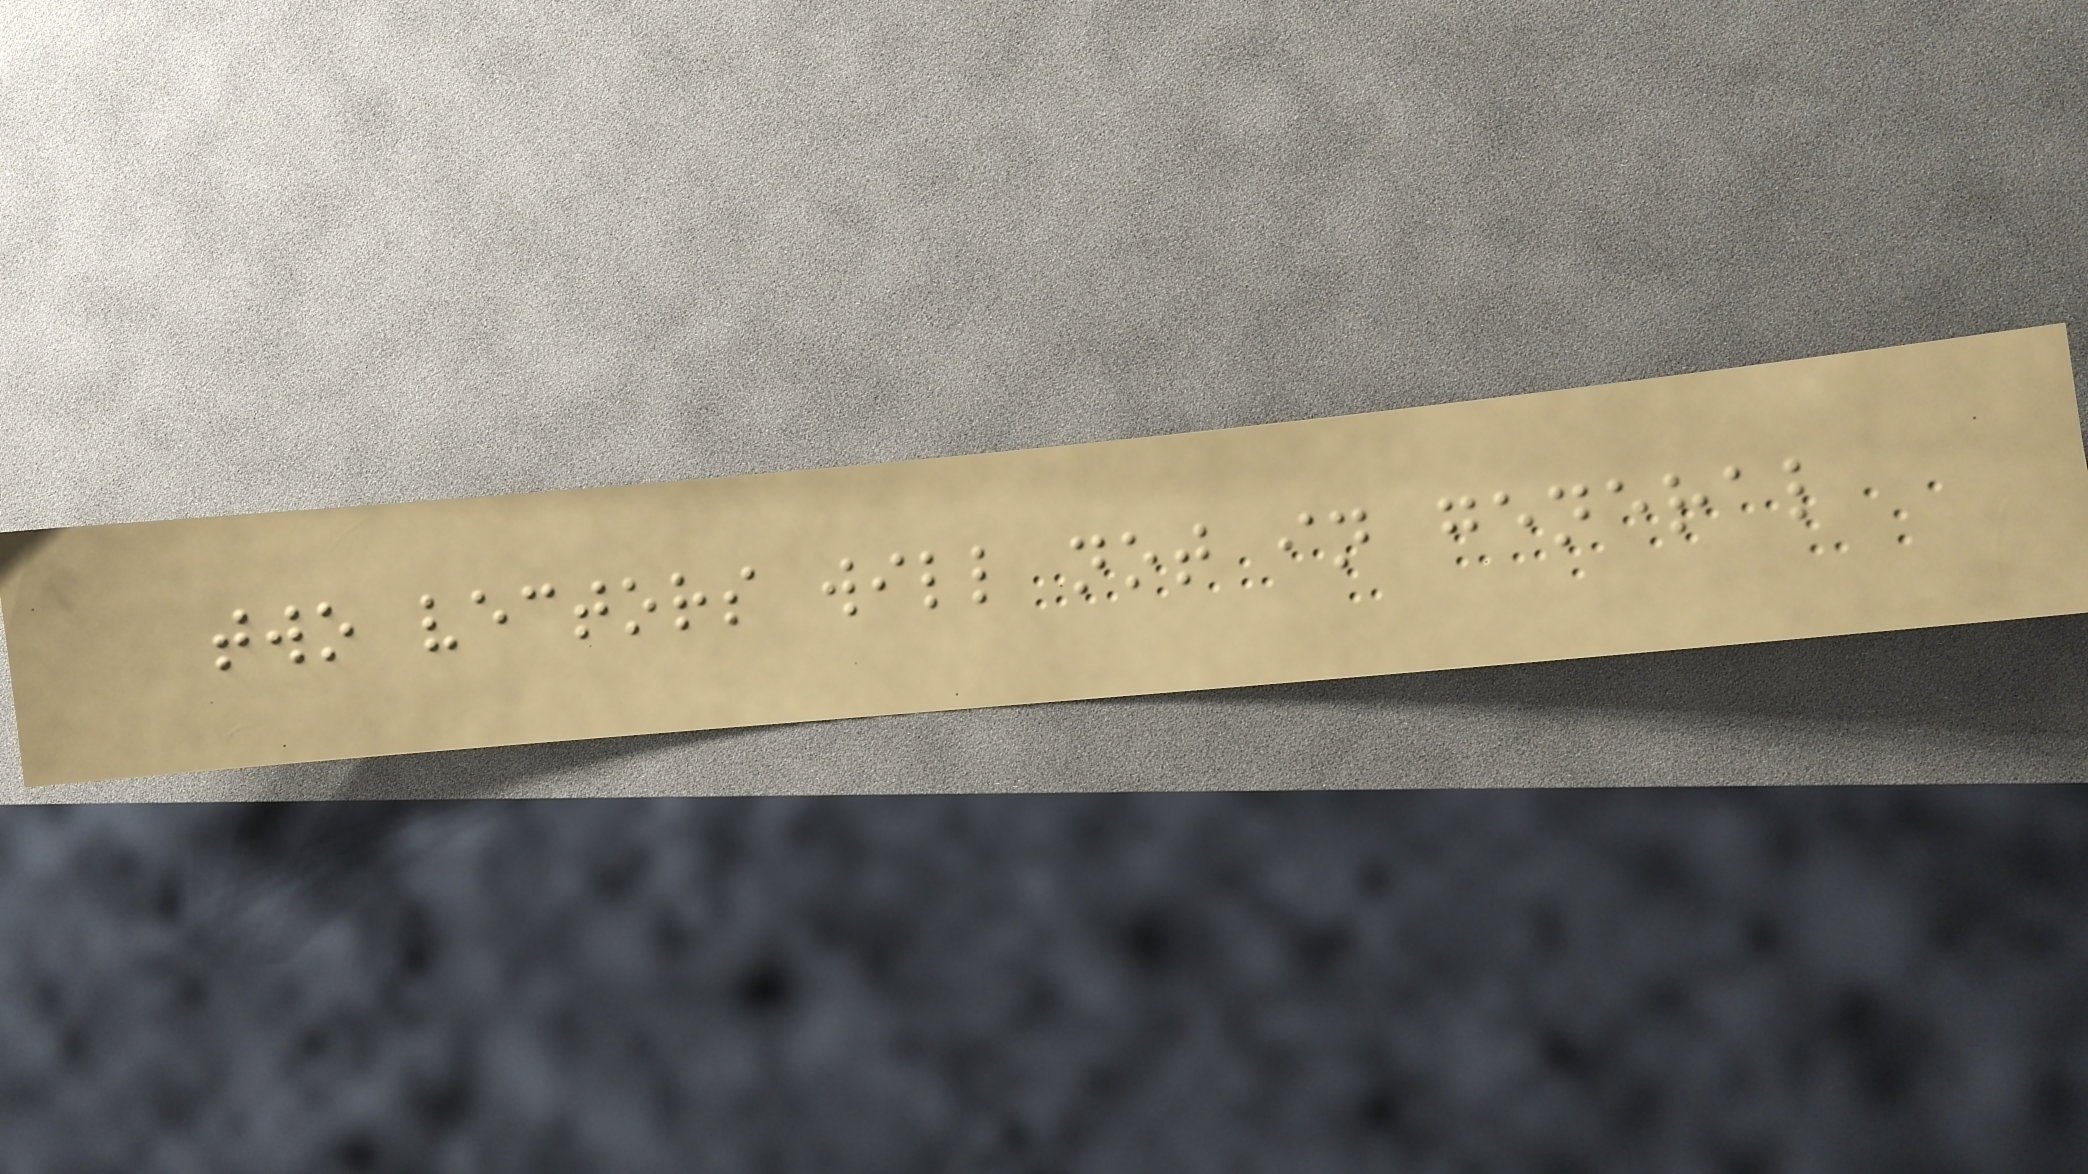two vectors will not in general
